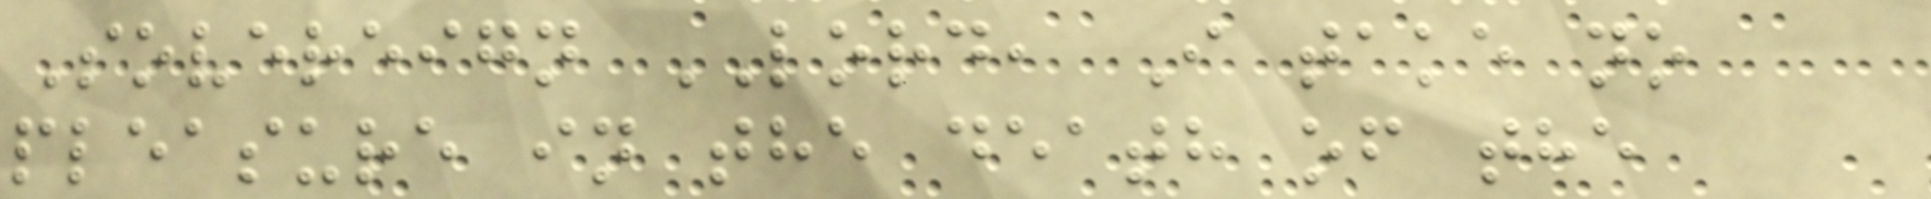Sovereign LORD, I take no
pleasure in the death of the
